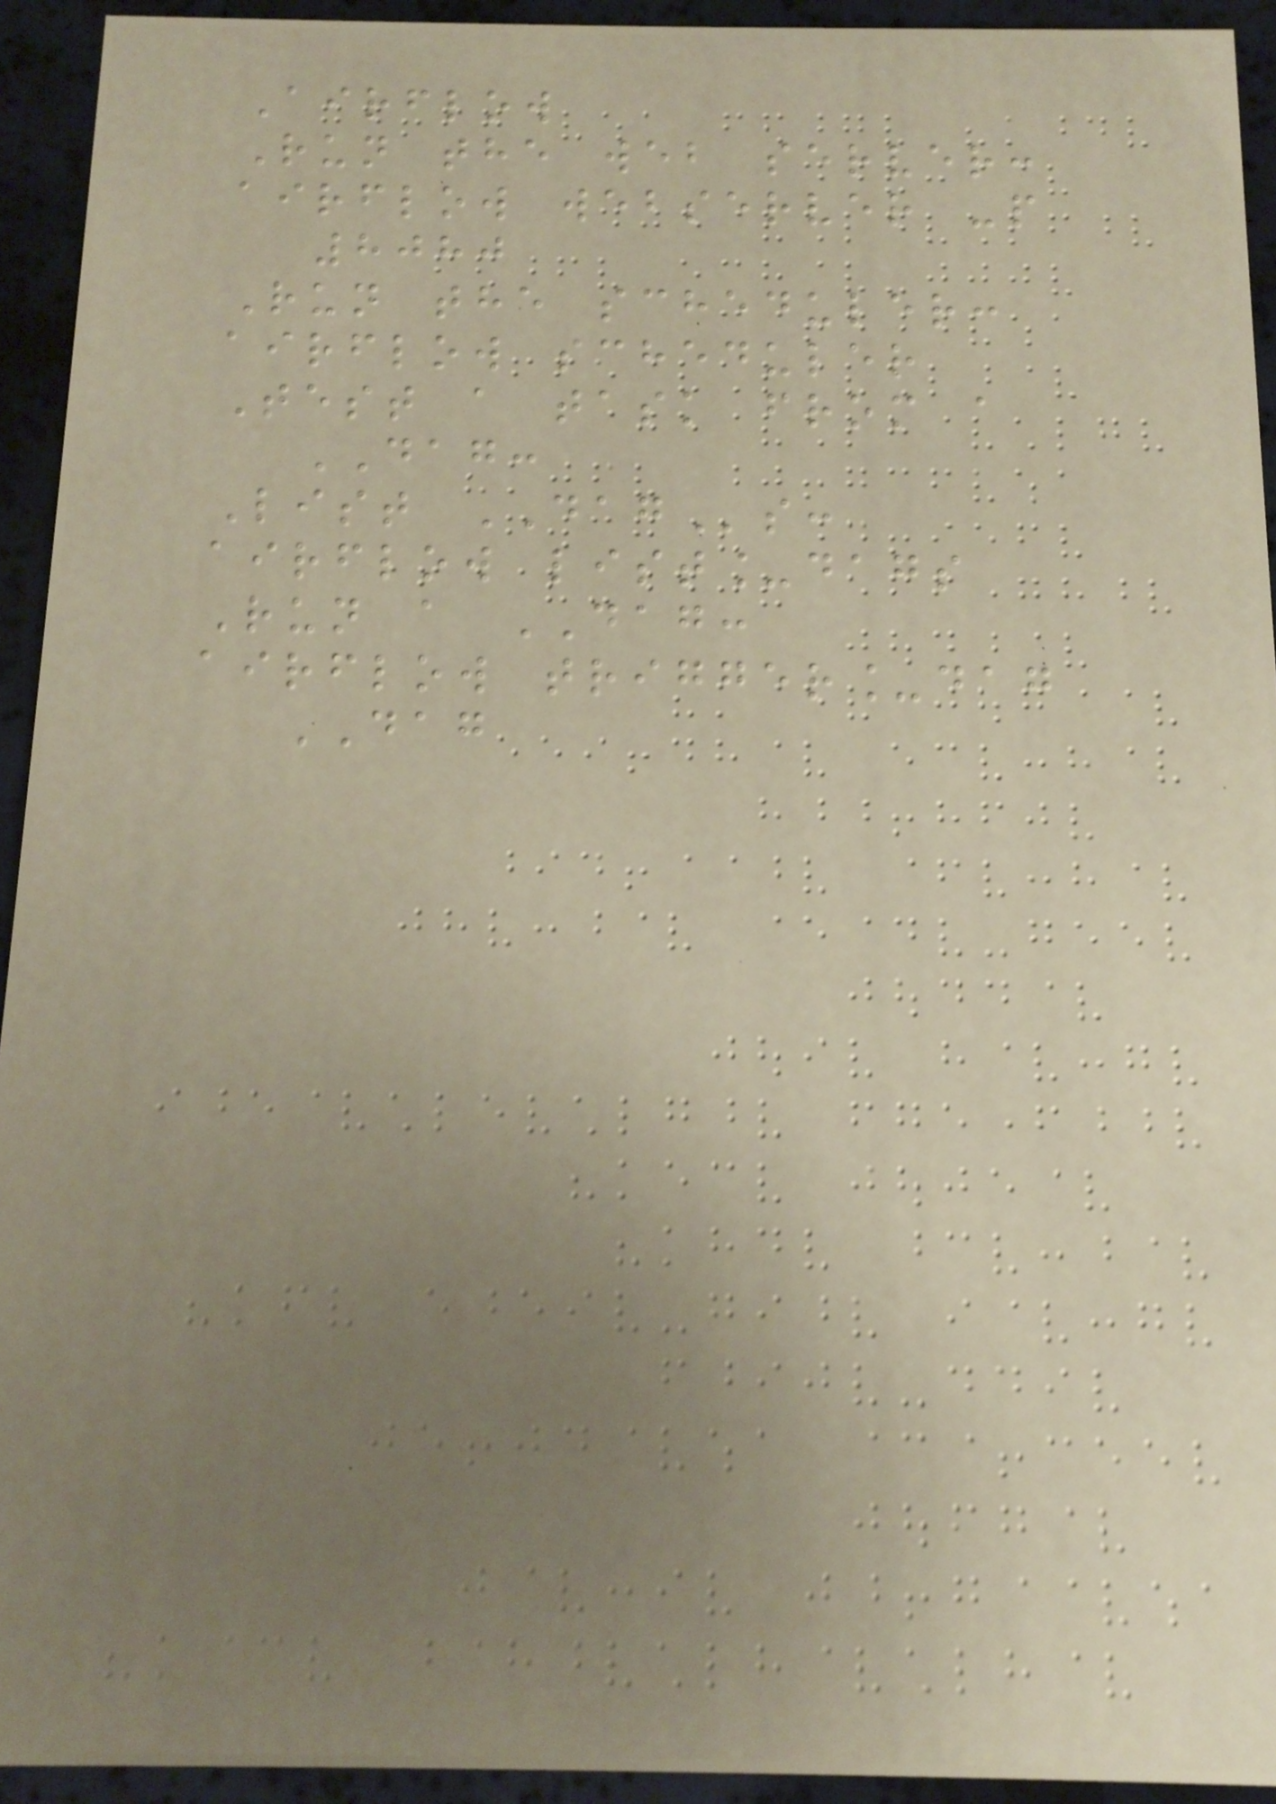Airflow
Run the web server:
airflow webserver -p
8080
Run the scheduler:
airflow scheduler
Test a task from a
DAG:
List DAGs:
airflow list_dags
Run a DAG:
airflow trigger_dag
DAG
